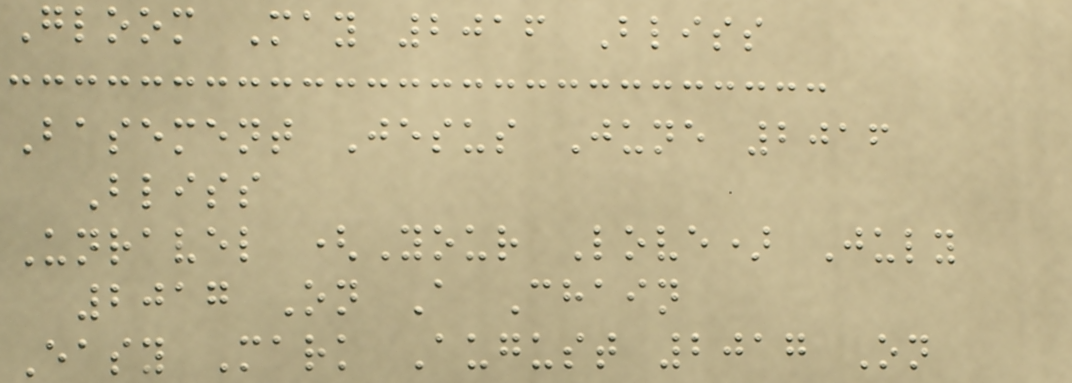Gloom May 2016 Bliss
Basement Jesus June 2016
Bliss
Unravel (Your Love) July
2017 On A Chain
Easy Mark August 2017 On
